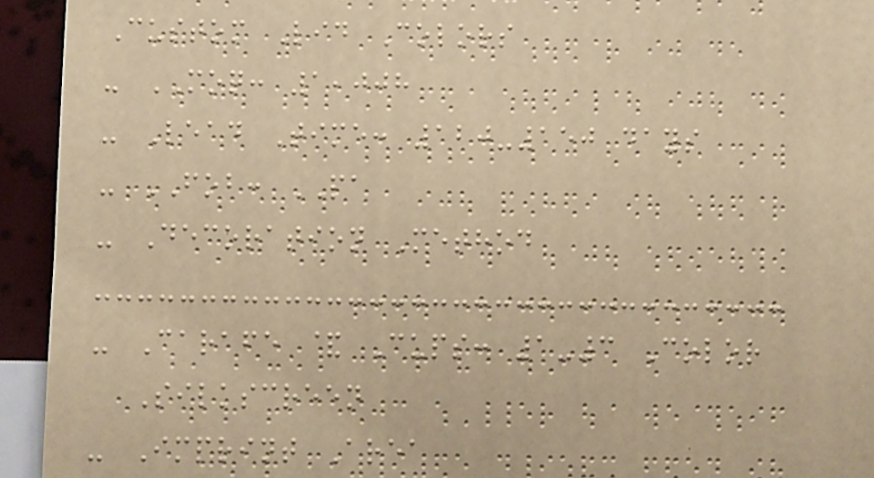Custom Lid Colors
- MOQ: 1,008
- Lead Time: 120-150 days
- FOB: PA
- Decoration Method
- Carafe & Cups: 1-3 Color
Silkscreen
- Imprint Area
